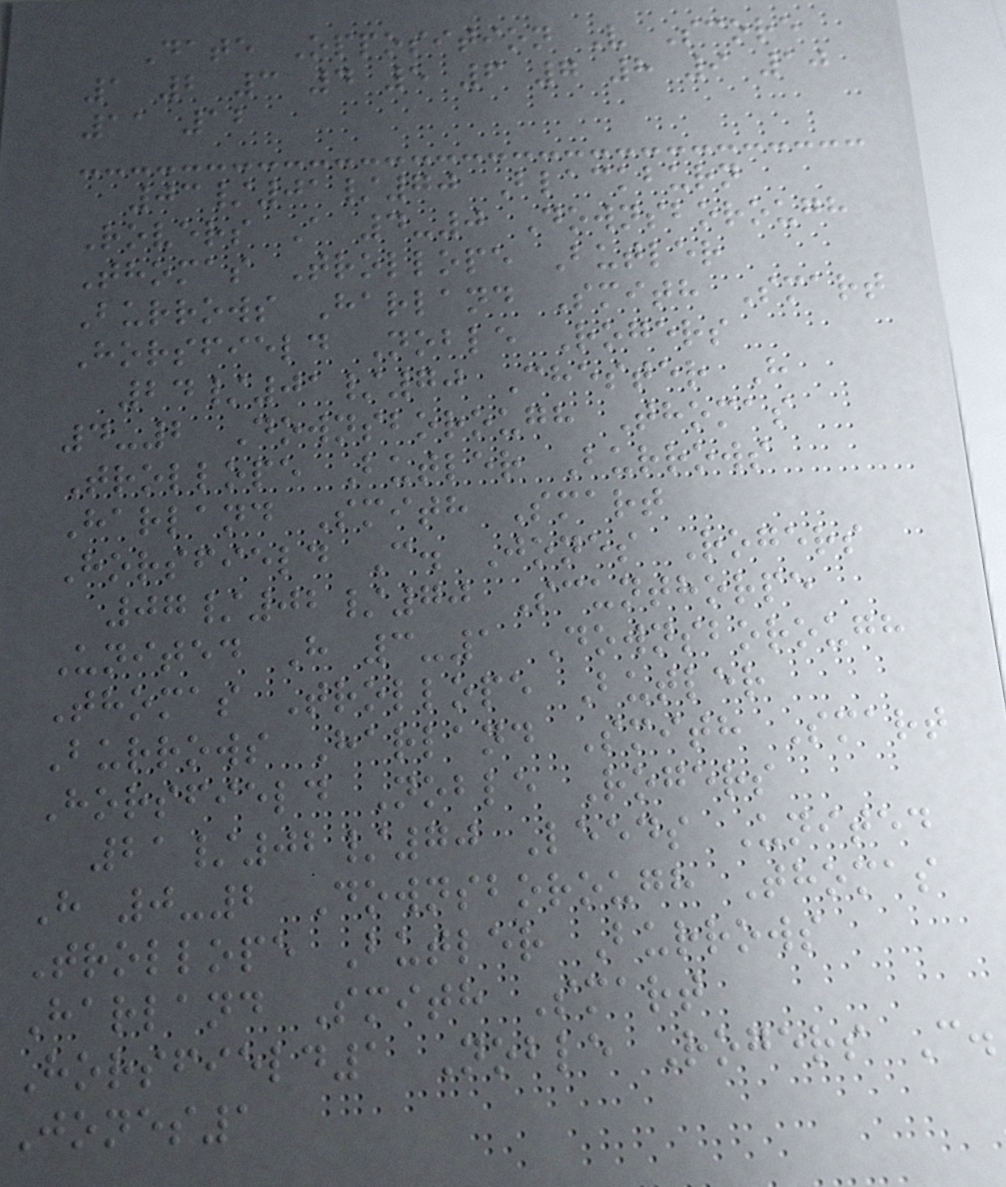Date Opposition V Score
1 2 3 4 5 6 7 8 9 10
11 12
03/01/70 Blackburn
Rovers A 4-0 Downsborough
Thomas Trollope Butler
Burrows Harland Smith Smart
Horsfield Noble Rogers
24/01/70 Chester H
4-2 Downsborough Thomas
Trollope Butler Burrows
Harland Smith Smart
Horsfield C. Jones Rogers
07/02/70 Scunthorpe
United H 3-1 Downsborough
Thomas Trollope Butler
Burrows Harland Smith Smart
Horsfield Noble Rogers
21/02/70 Leeds United
H 0-2 Downsborough Thomas
Trollope Butler Burrows
Harland Smith Smart
Horsfield1 Noble Rogers C.
Jones1
